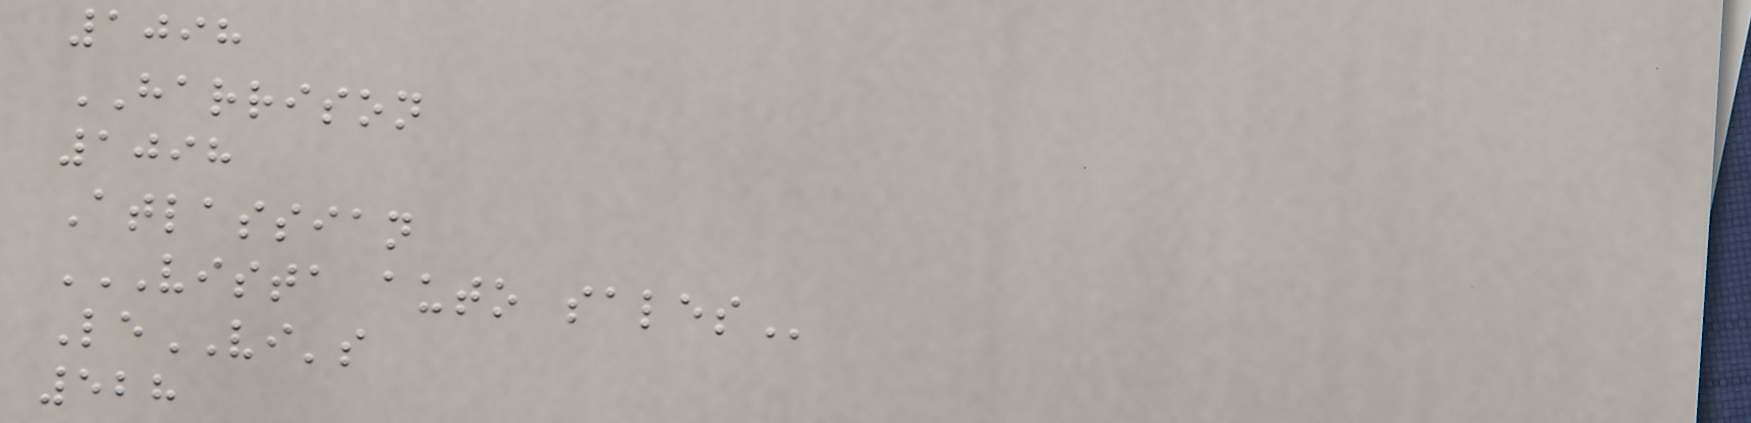1098
HARRISON
1098
Atlassian
VISTA AUTO SALES
LeVI's
528
